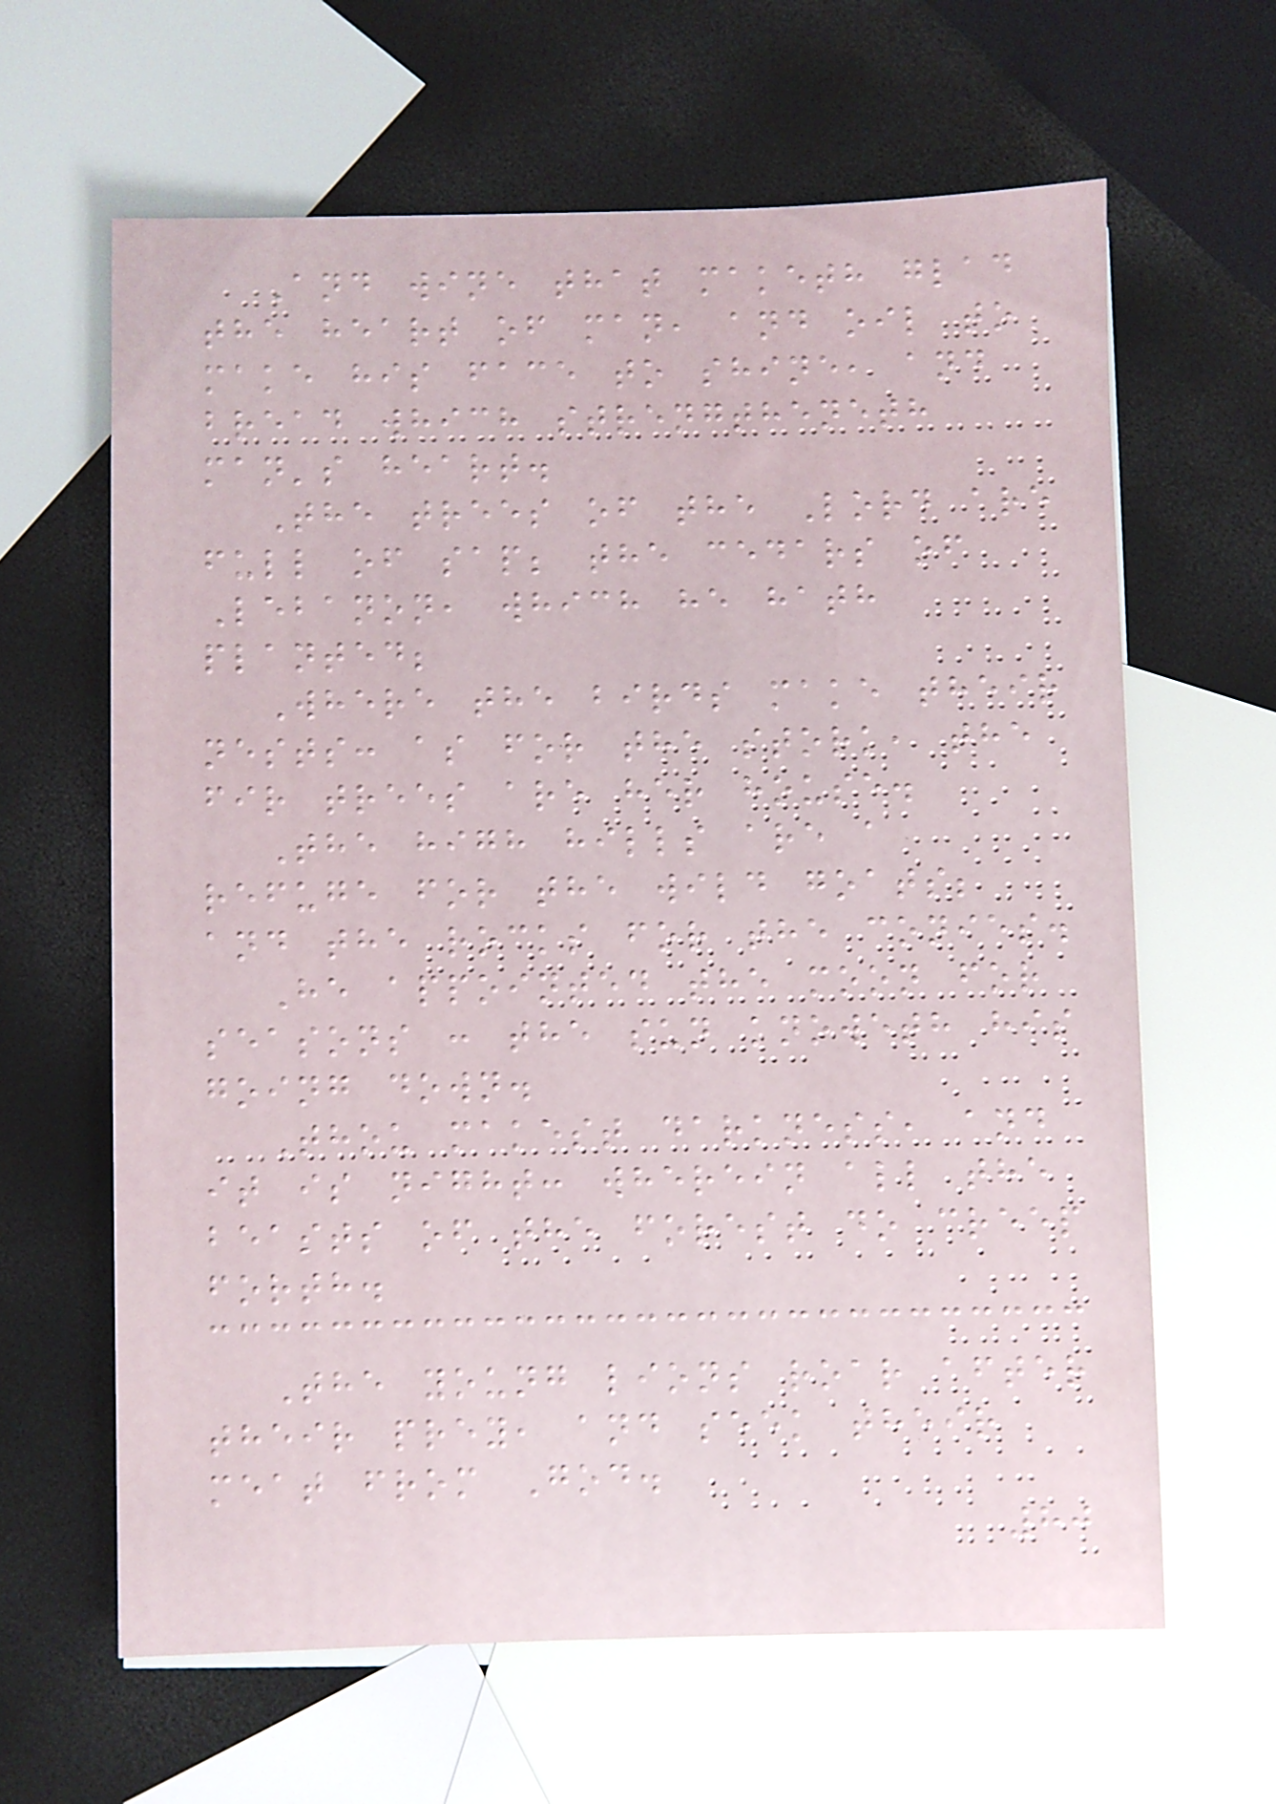And wine that maketh glad
the heart of man, and oil to
make his face to shine, and
bread which strengtheneth
man's heart.
The trees of the Lord are
full of sap; the cedars of
Lebanon, which he hath
planted;
Where the birds make their
nests: as for the stork, the
fir trees are her house.
The high hills are a
refuge for the wild goats;
and the rocks for the conies.
He appointed the moon for
seasons : the sun knoweth his
going down.
Thou makest darkness, and
it is night: wherein all the
beasts of the forest do creep
forth.
The young lions roar after
their prey, and seek their
meat from God.
80
